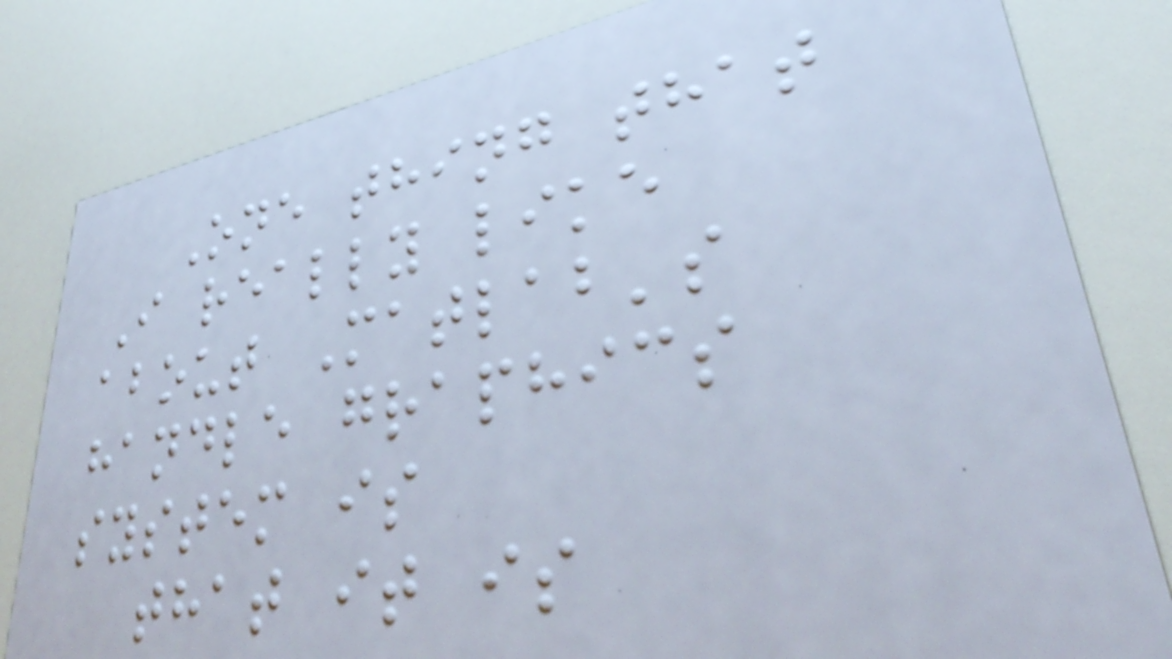One thing that
I really like
about Matlab's
handle graphics
system is
that it is
